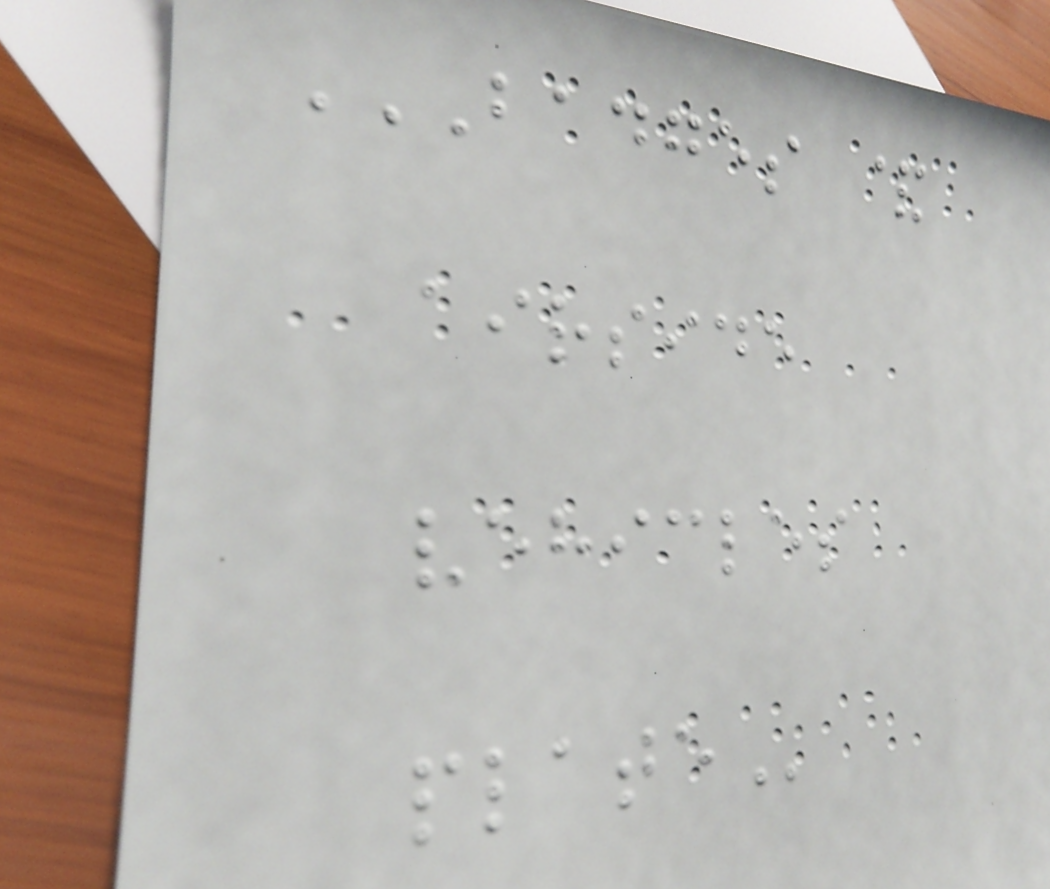BADGES &
AIRSIDE
VEHICLES
PLATE
